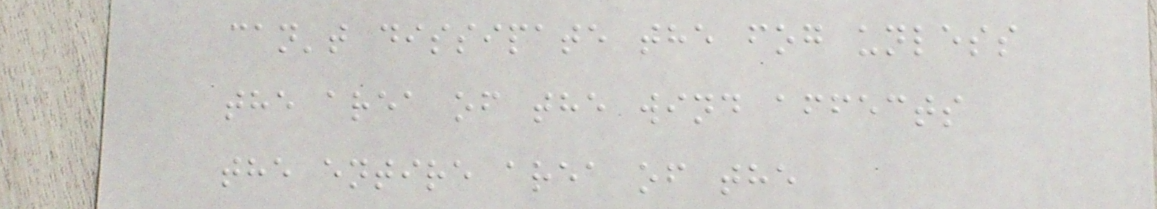can't dissipate the fog unless
the area of the wind affects
the entire area of the
